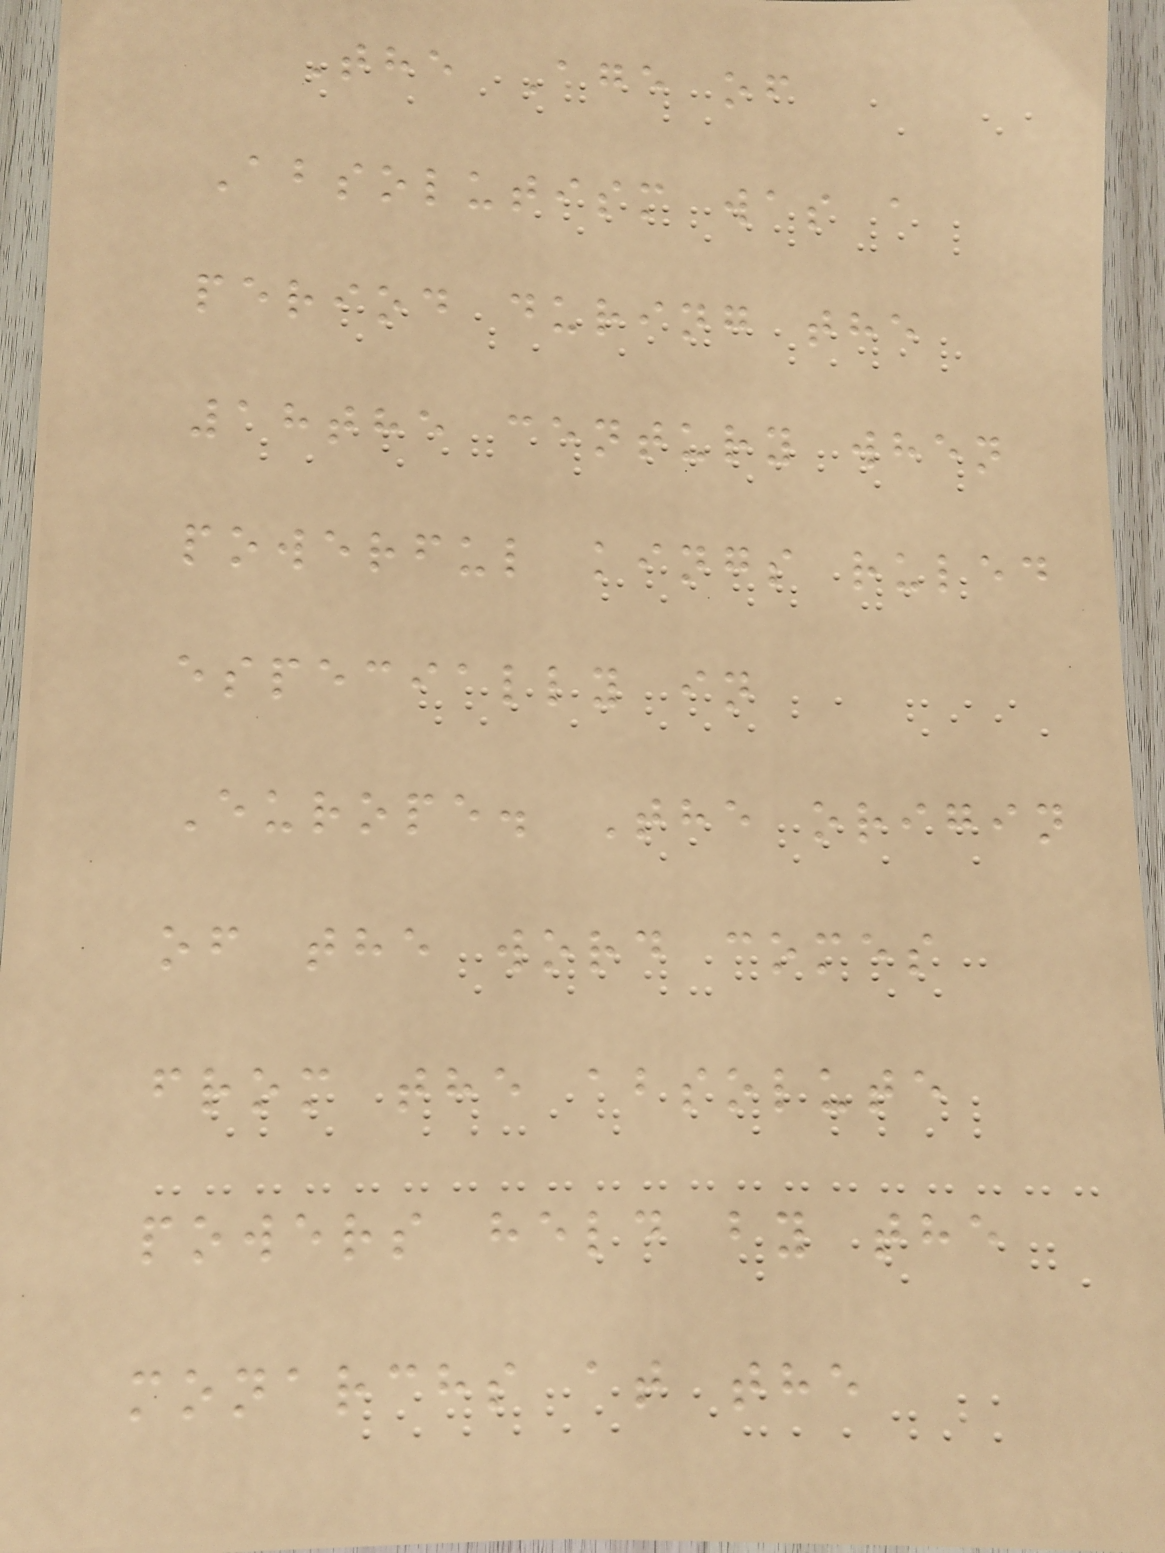The Age of
Absolutism was a
period during the
18the century when
powerful kings ruled
especially in
Europe. The origin
of the word comes
from the absolute
powers held by the
monarchs at the
